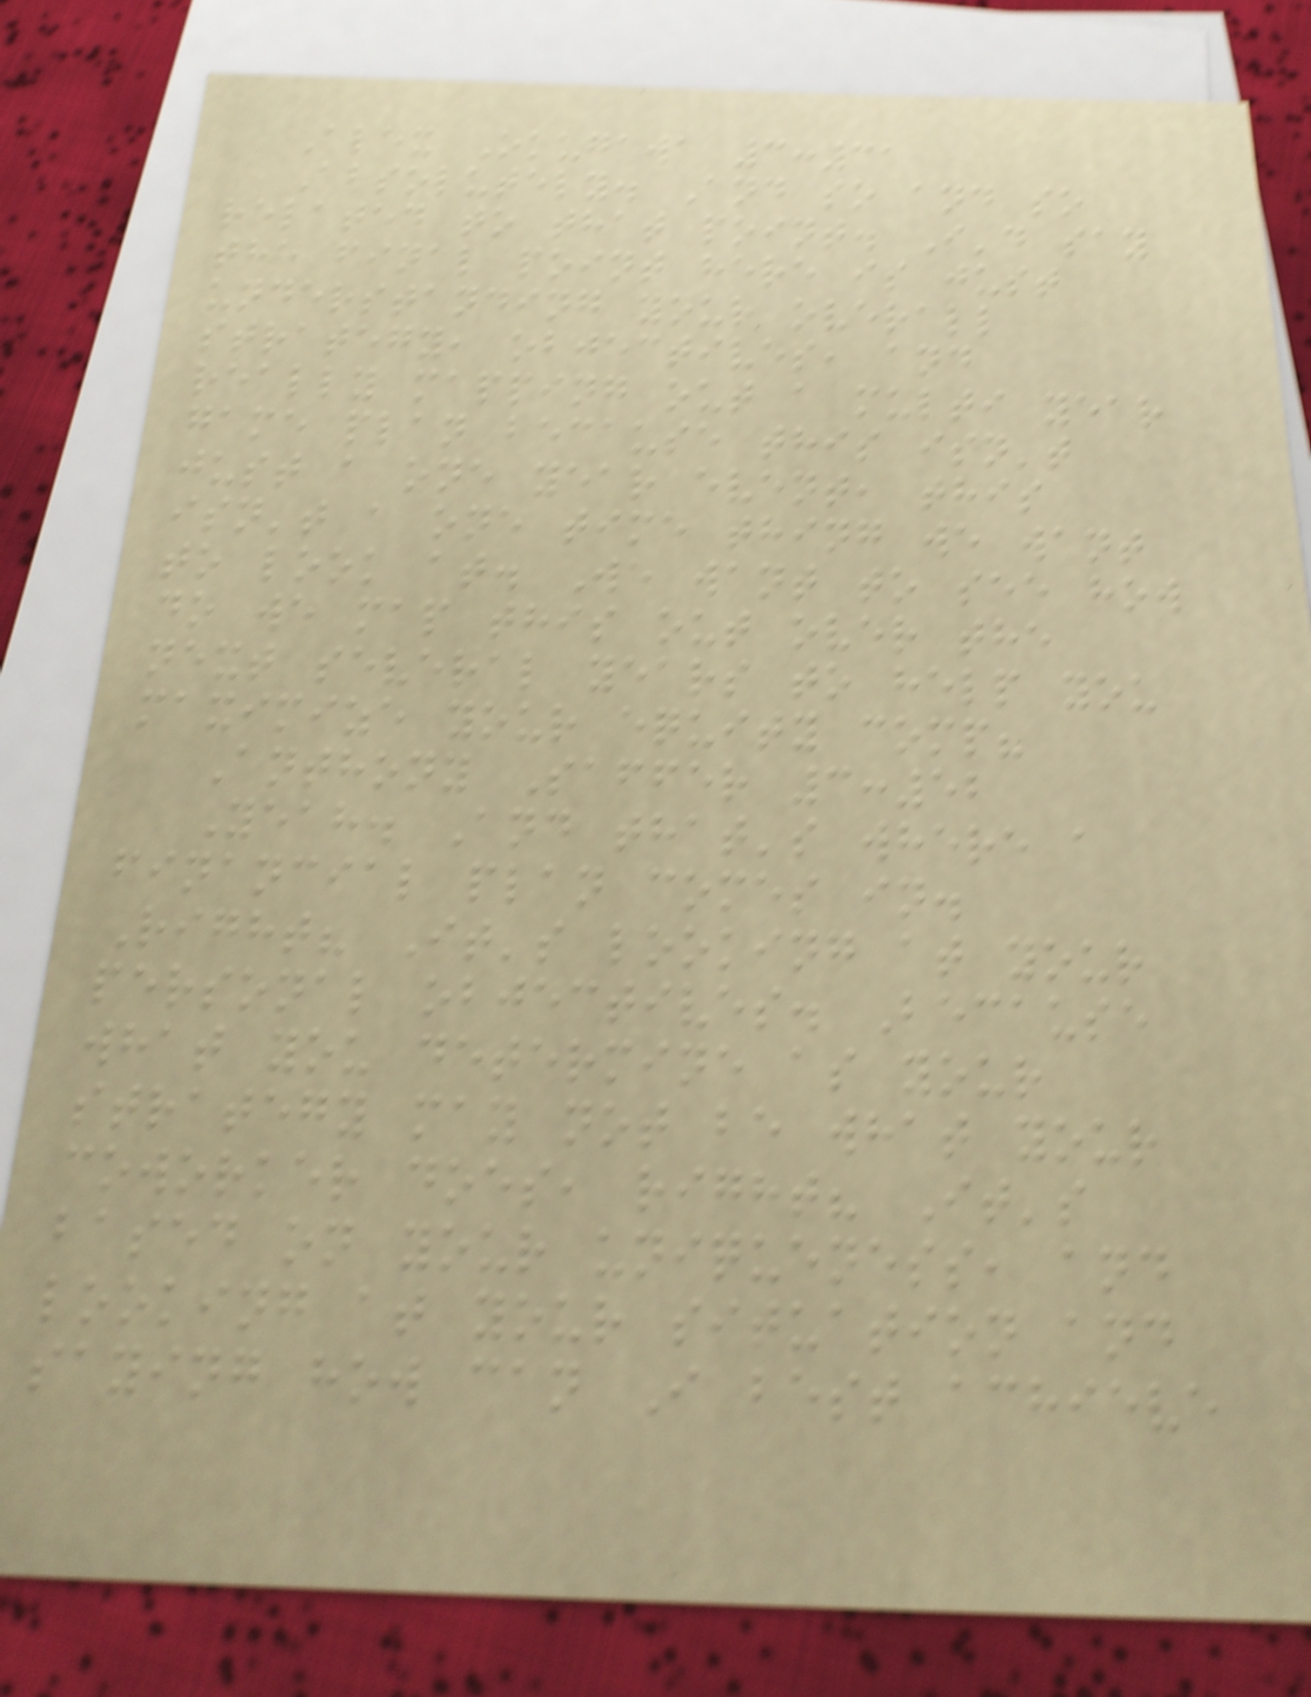Alex Okugawa 3:31
Absolutely. And so and so
related to that point. I'd say
the final point here is just
understanding your overall
strategy, objectives, and
really mapping out a multi year
game plan because this isn't
just a one year event, this
isn't a one time thing we want
to look at. We want to see how
do we map this out over the
next several years to help you
maximize your equity comp?
Anthony Saffer 3:52
Yeah. And that's where a
financial plan comes in.
Right? It's looking at your
personal objectives. Because
what you determine as your
strategy may not be what your
coworker does, right? It's
based on your uniqueness, and
looking at your situation and
saying how can I best achieve
